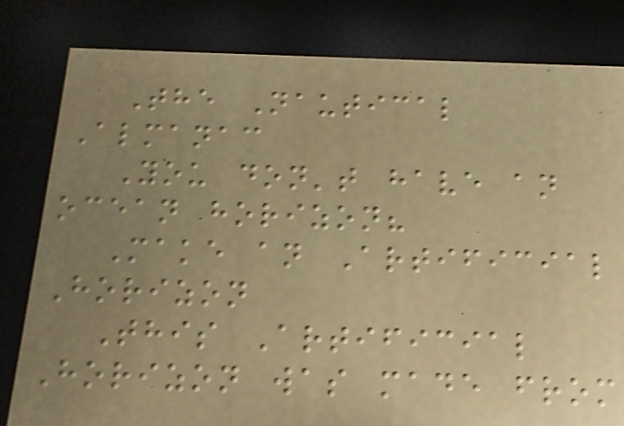The Nautical
Almanac
You don't have an
ocean horizon?
Make an Artificial
Horizon
This Artificial
Horizon was made from
